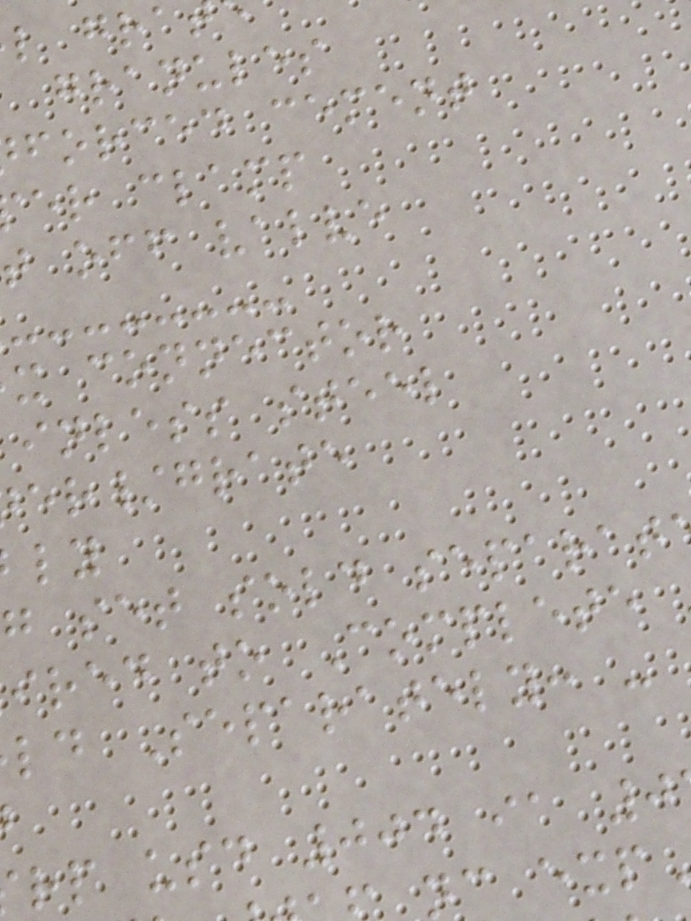l gra
granules
forced cement
er clamp
t off valve
x connector
inless steel
er/grate
g set sold separat
ired to Complete
ld Separately: -
rp usd 004 ia 0
